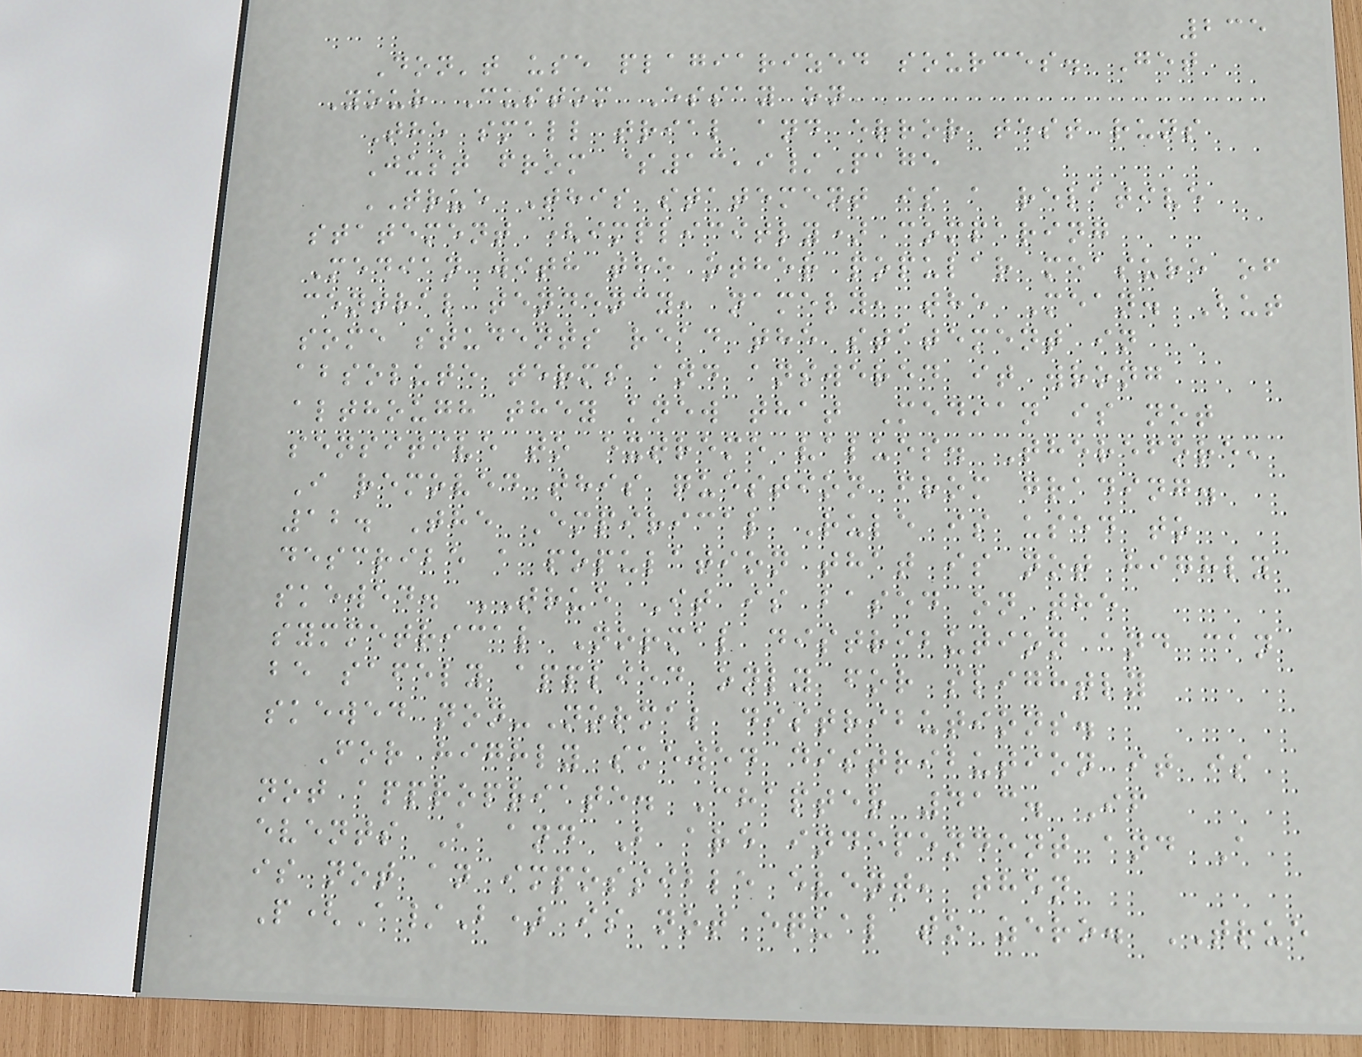235
Don't use plagiarized sources. Get
Your Custom Essay on
The small trial and error test runs
Just from $13,9/Page
TRUE This statement is a relative
statement (implicitly) comparing
Median with the other popular measure of
central tendency, namely, the Mean. But
some students read the statement in
absolute terms and answered it wrong
although they knew that Median is not
sensitive to extreme values. Therefore,
I removed this question from grading.
12. The Empirical Rule is used to
describe a population that is not highly
skewed. TRUE It is based on the
symmetrical Normal distribution and can
be safely applied only for slightly
skewed non-Normal distributions.
For highly skewed distribution it is
not appropriate. Chapter 413. If
events A and B are independent and A
is not an impossible event, then
P(A/B) is not equal to zero. TRUE
